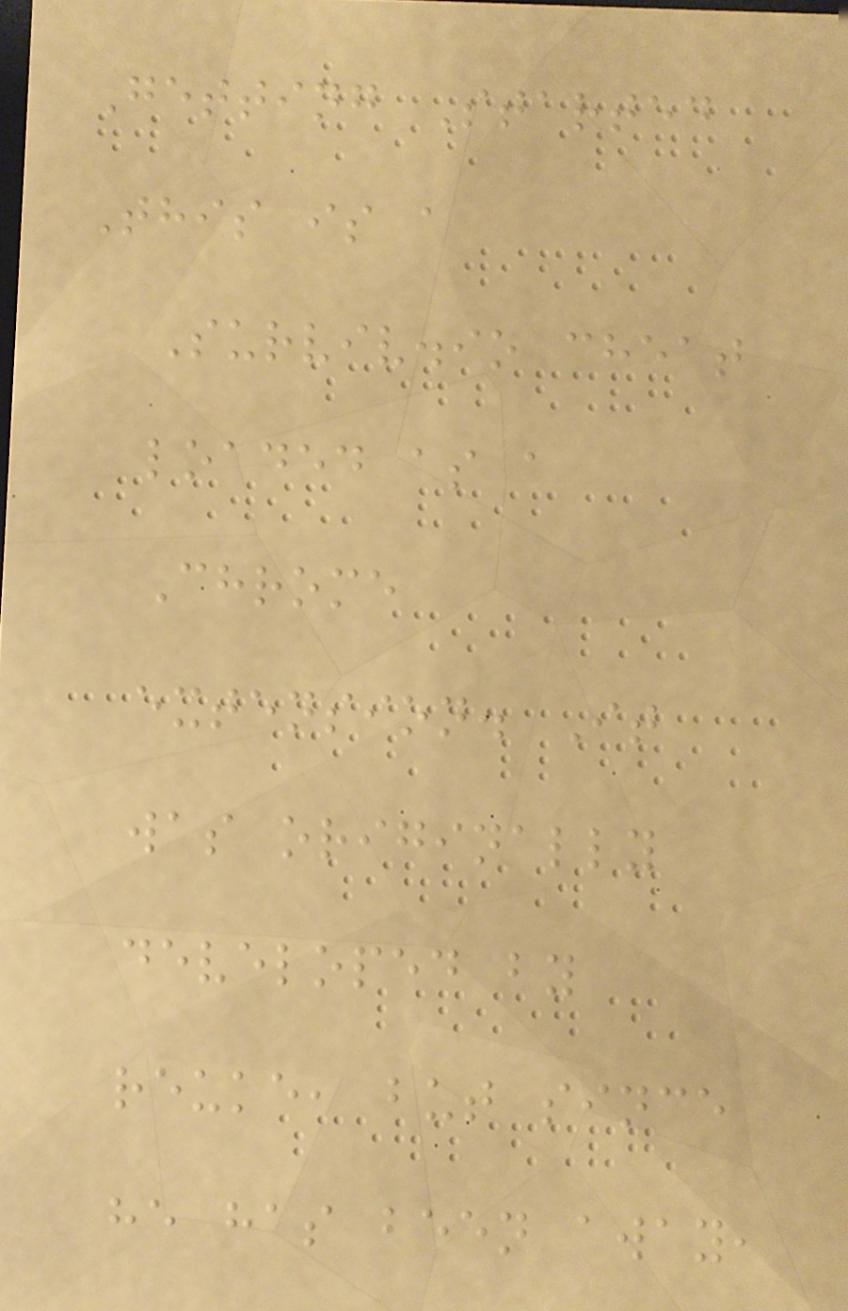Getting Started
This is a
Surviv.io cheat
loaded as a
Chrome
extension. It
was originally
developed by
reuke, but since
he has been away,
